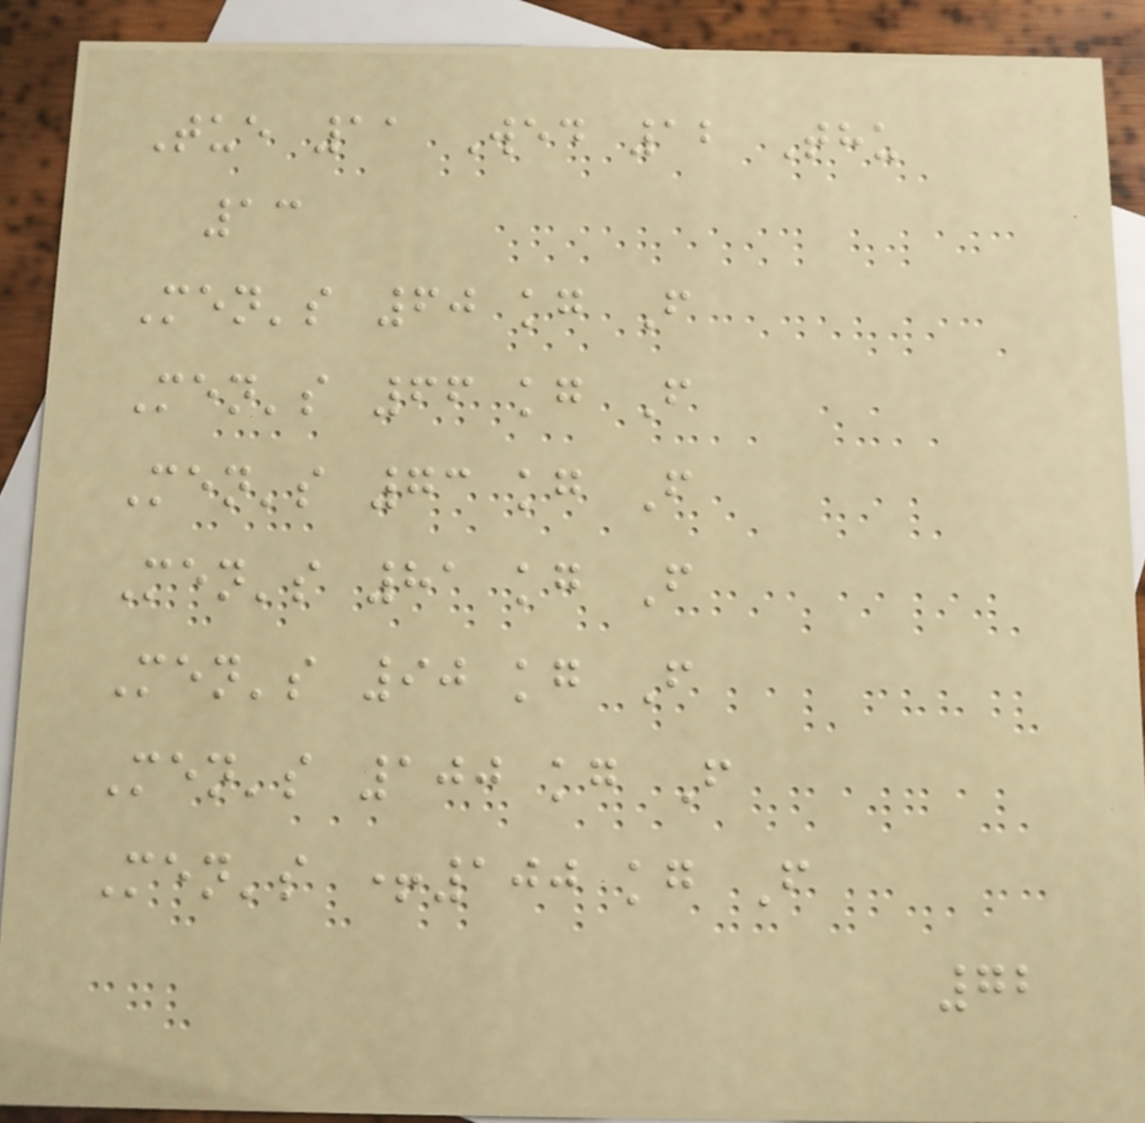Tue 11 Wed 12 Thu
13
Men's 60 kg F
Men's 66 kg F
Men's 73 kg F
Men's 81 kg F
Men's 90 kg F
Men's 100 kg F
Men's +100 kg F
72
